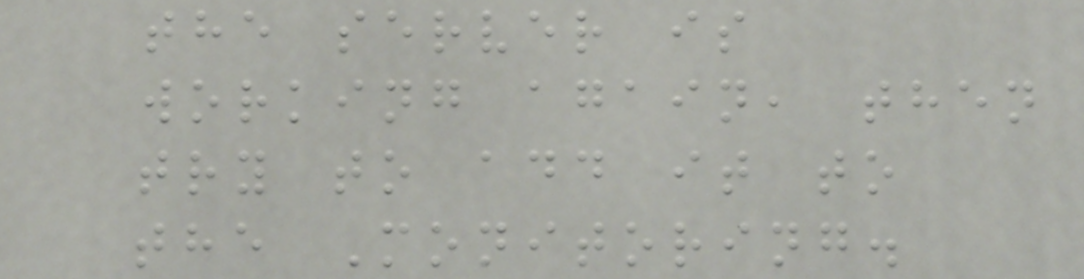the server is
working again, then
try to add it to
the Monitoring.
